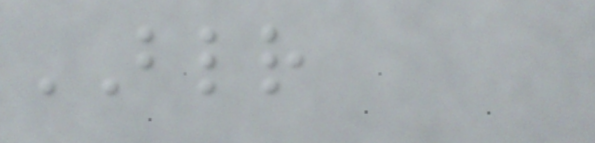BLR
